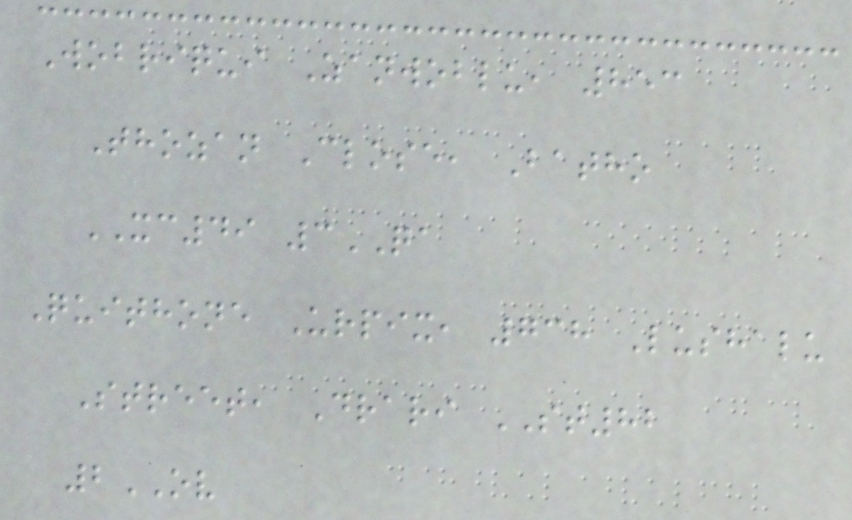Wobriqui Zanwoblu, 853
Thozan Close, Batho
XC49 3QA
Quithone Urpix, 738 Lushalu
Street, Drari ST82
2OV
